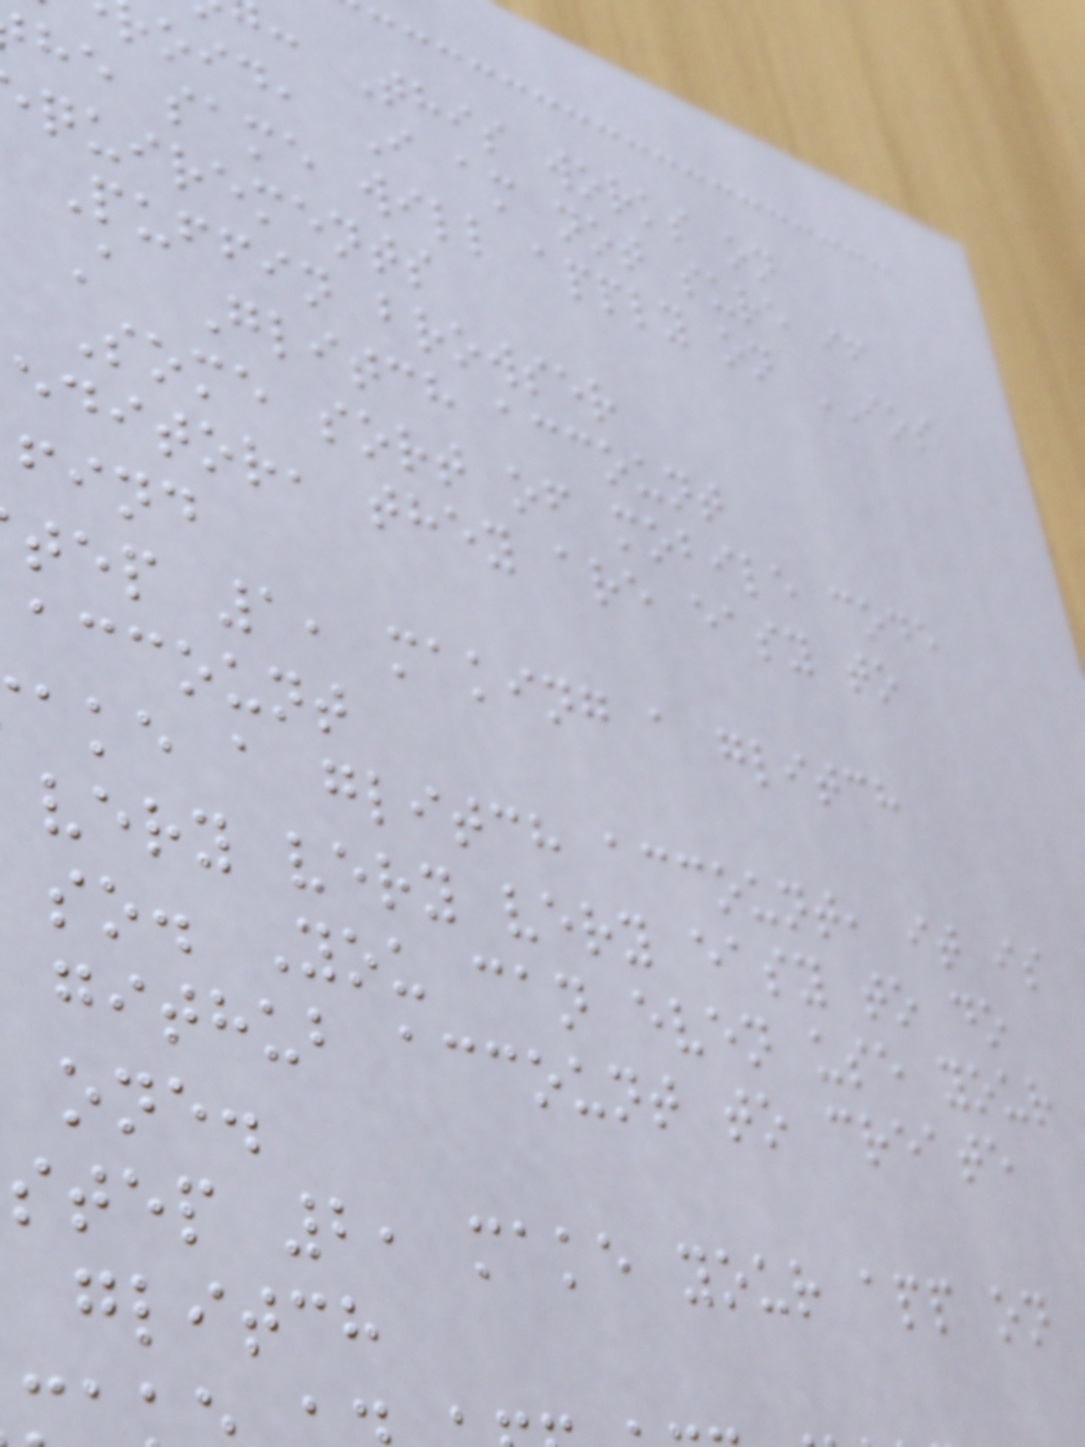: This works on
oid, I am not sure if
he same will apply on IOS
quirements
Puffin browser
A Glitch account
Some sort of mobile code
editor, they are easy to
find
tep 1, making a glitch
account
ake a glitch account, it is
very very very easy to do
so. You can even use your
github account to create
one.
step 2, make your app on
glitch
